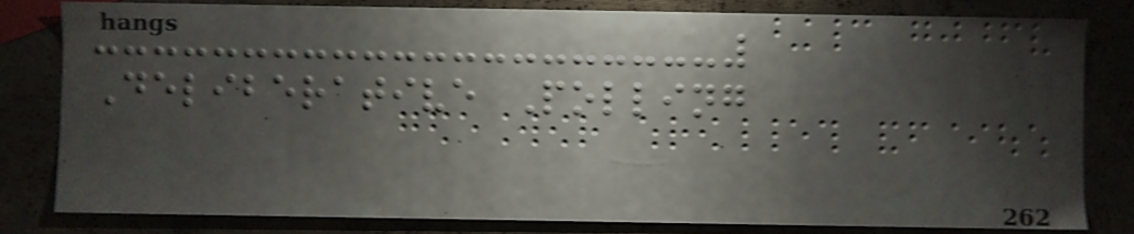Deliberative Polling
